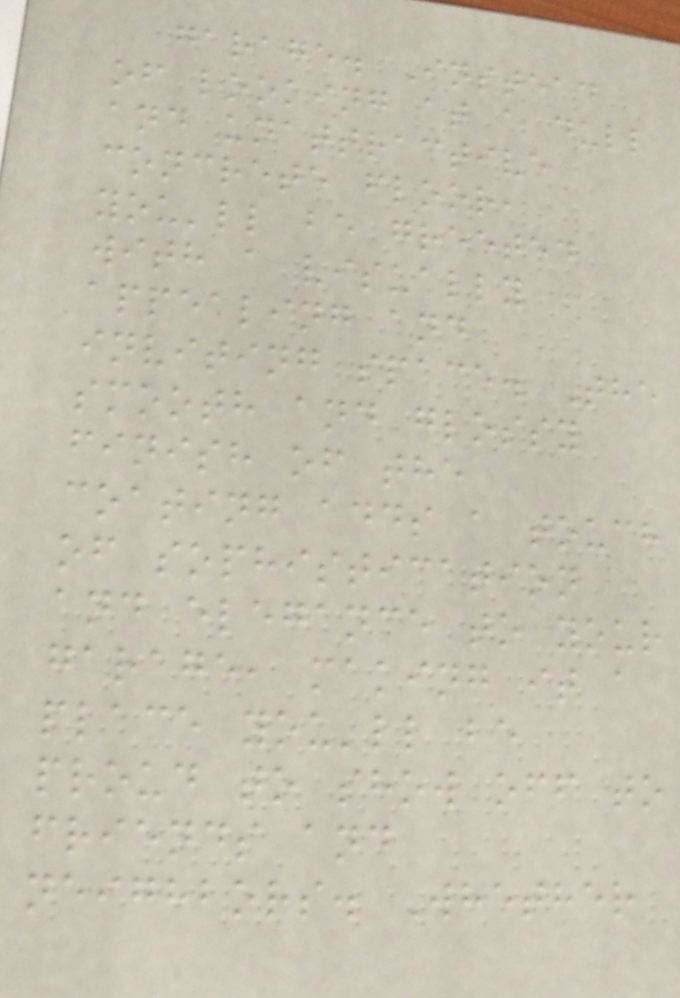garage. Instead
of looking at a dull
and unattractive
concrete floor,
you'll be greeted
with a visually
appealing and
inviting space. The
smooth and glossy
finish of the
coating adds a touch
of sophistication
and elegance to your
garage, making it a
place you'll be
proud to show off to
friends and
neighbors. Whether
